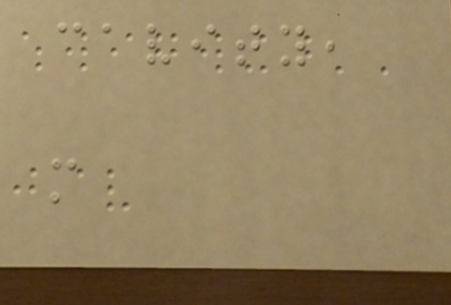cavity,
m
